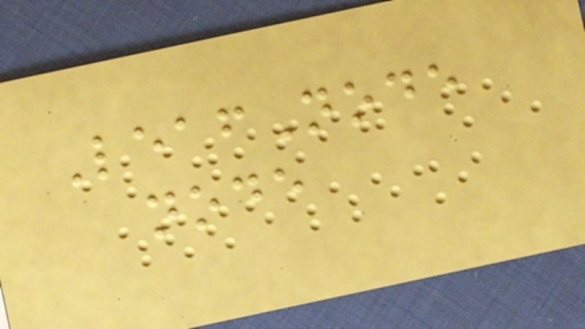LeafNode
node
